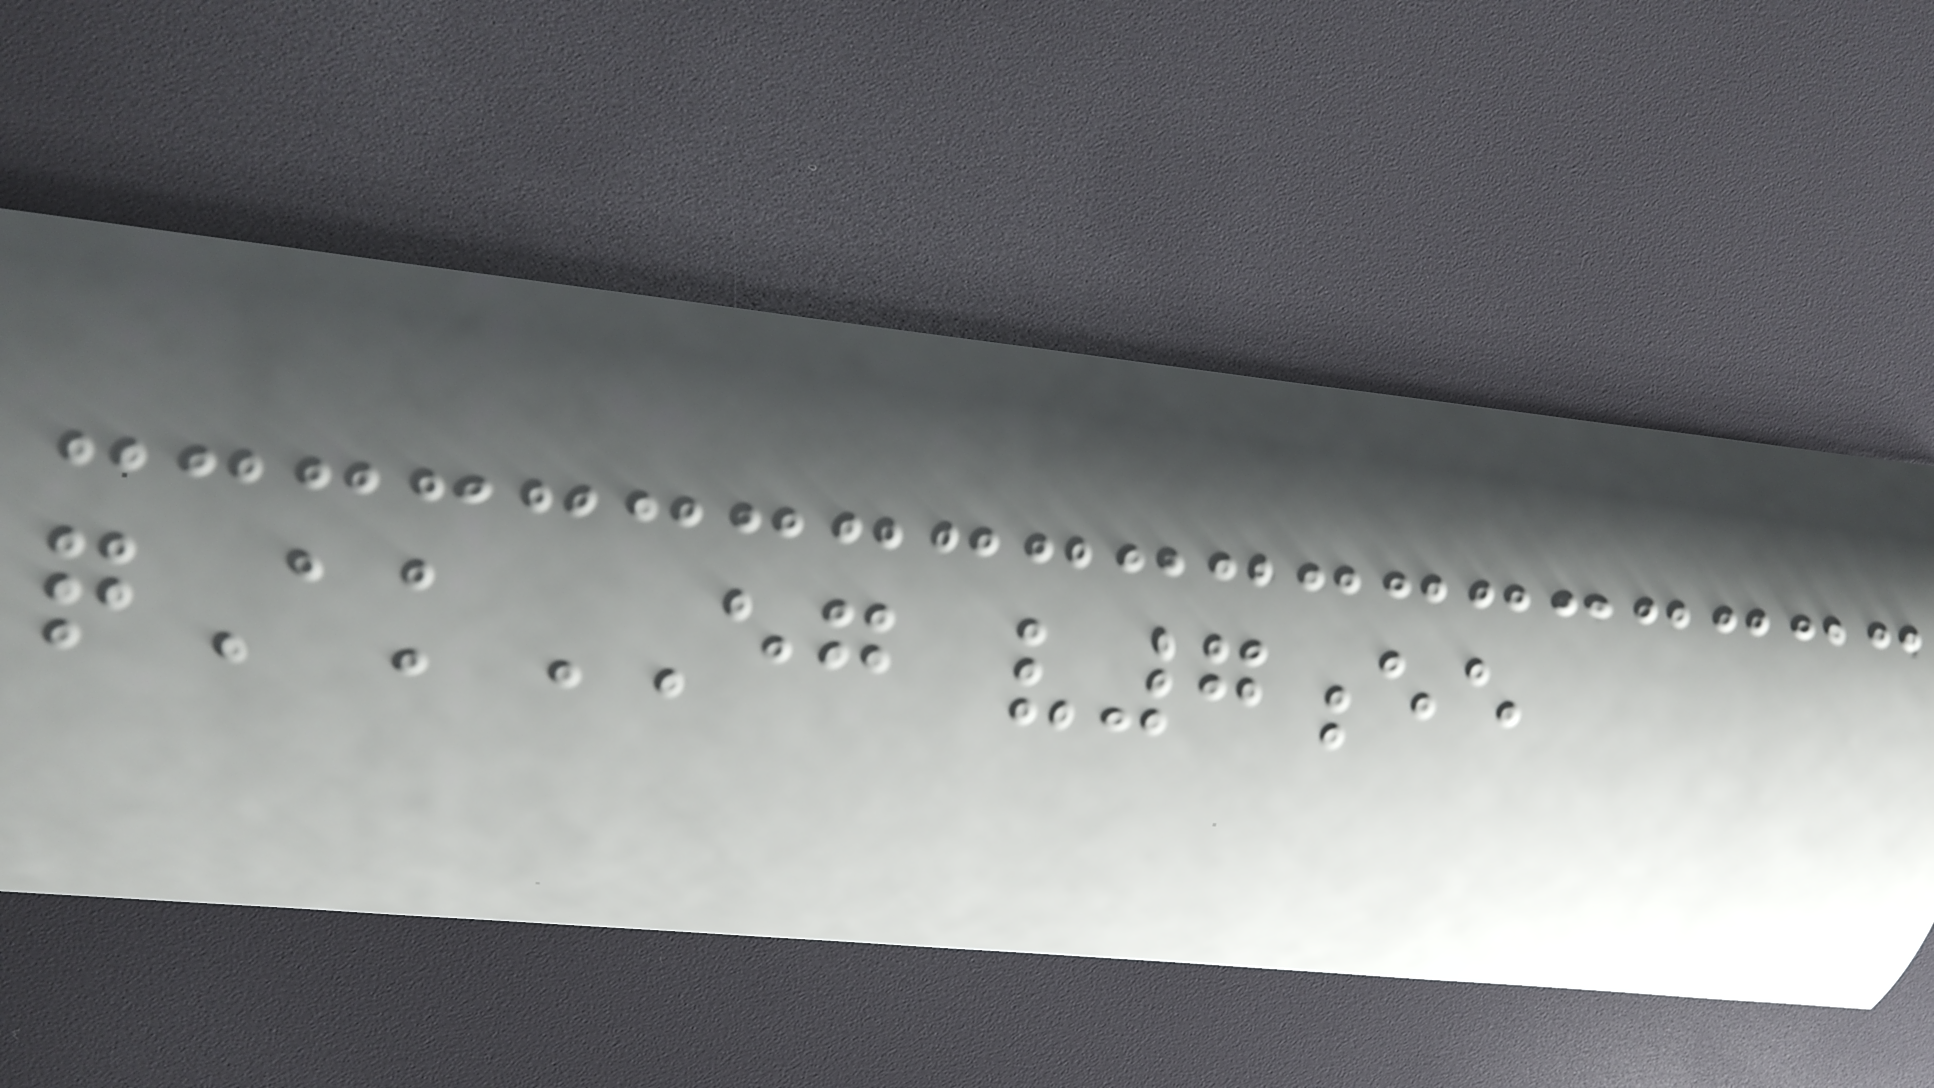qAkEG v7ee
